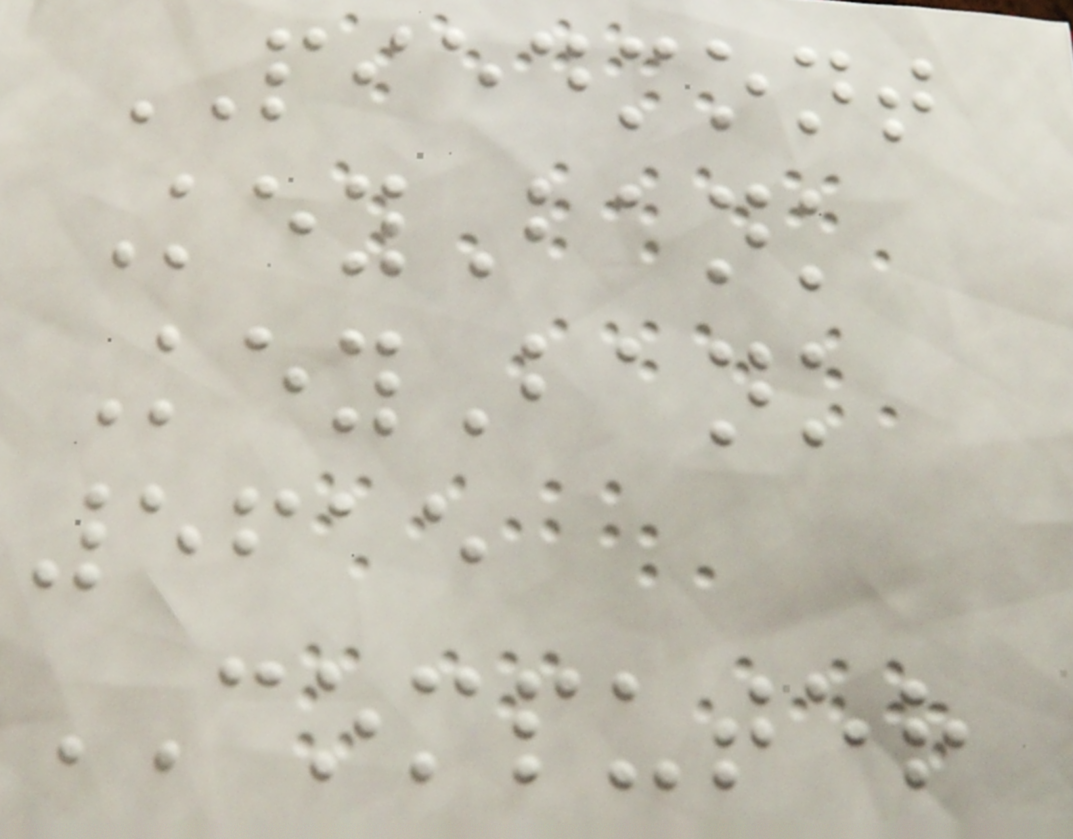PIEDMONT
KeyBank
KeyBank
5615
COMPUTER
